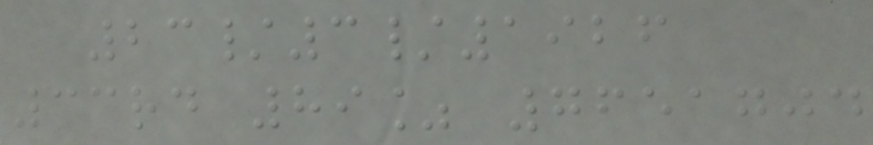23/3/1926
33rd 89% 7651704
